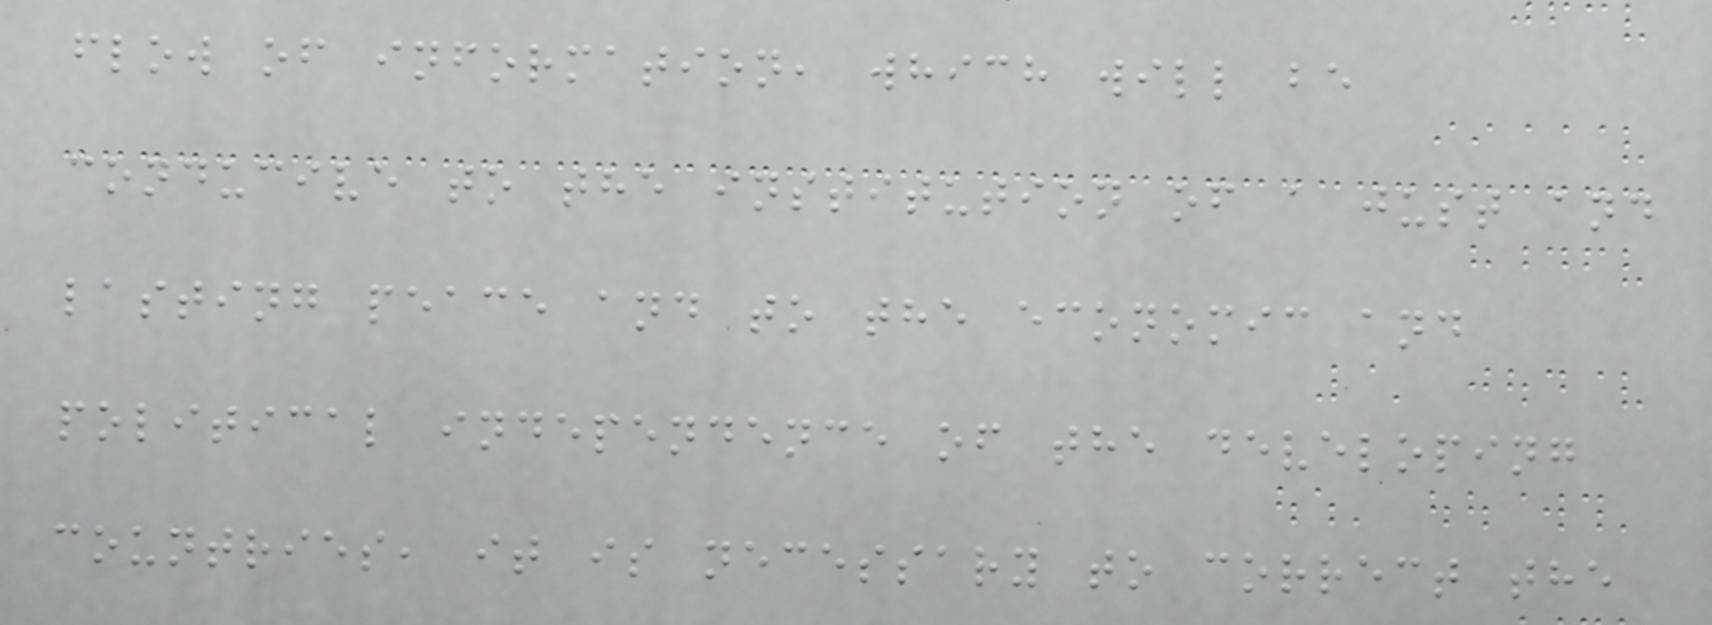flow of information, which will be
conducive to the institution of a just and
lasting peace and to the economic and
political independence of the developing
countries, it is necessary to correct the
